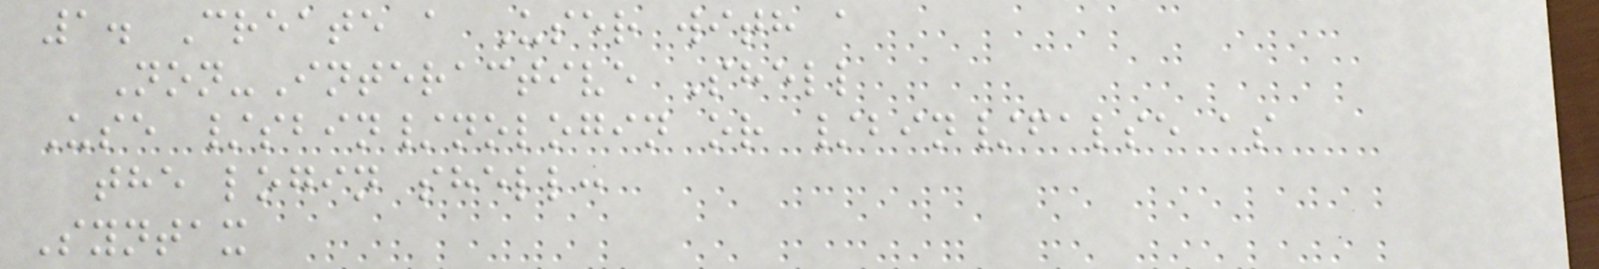1. Create a User with a
Non-Interactive Shell
Use /sbin/nologin or /bin/false as
the login shell:
Syntax
